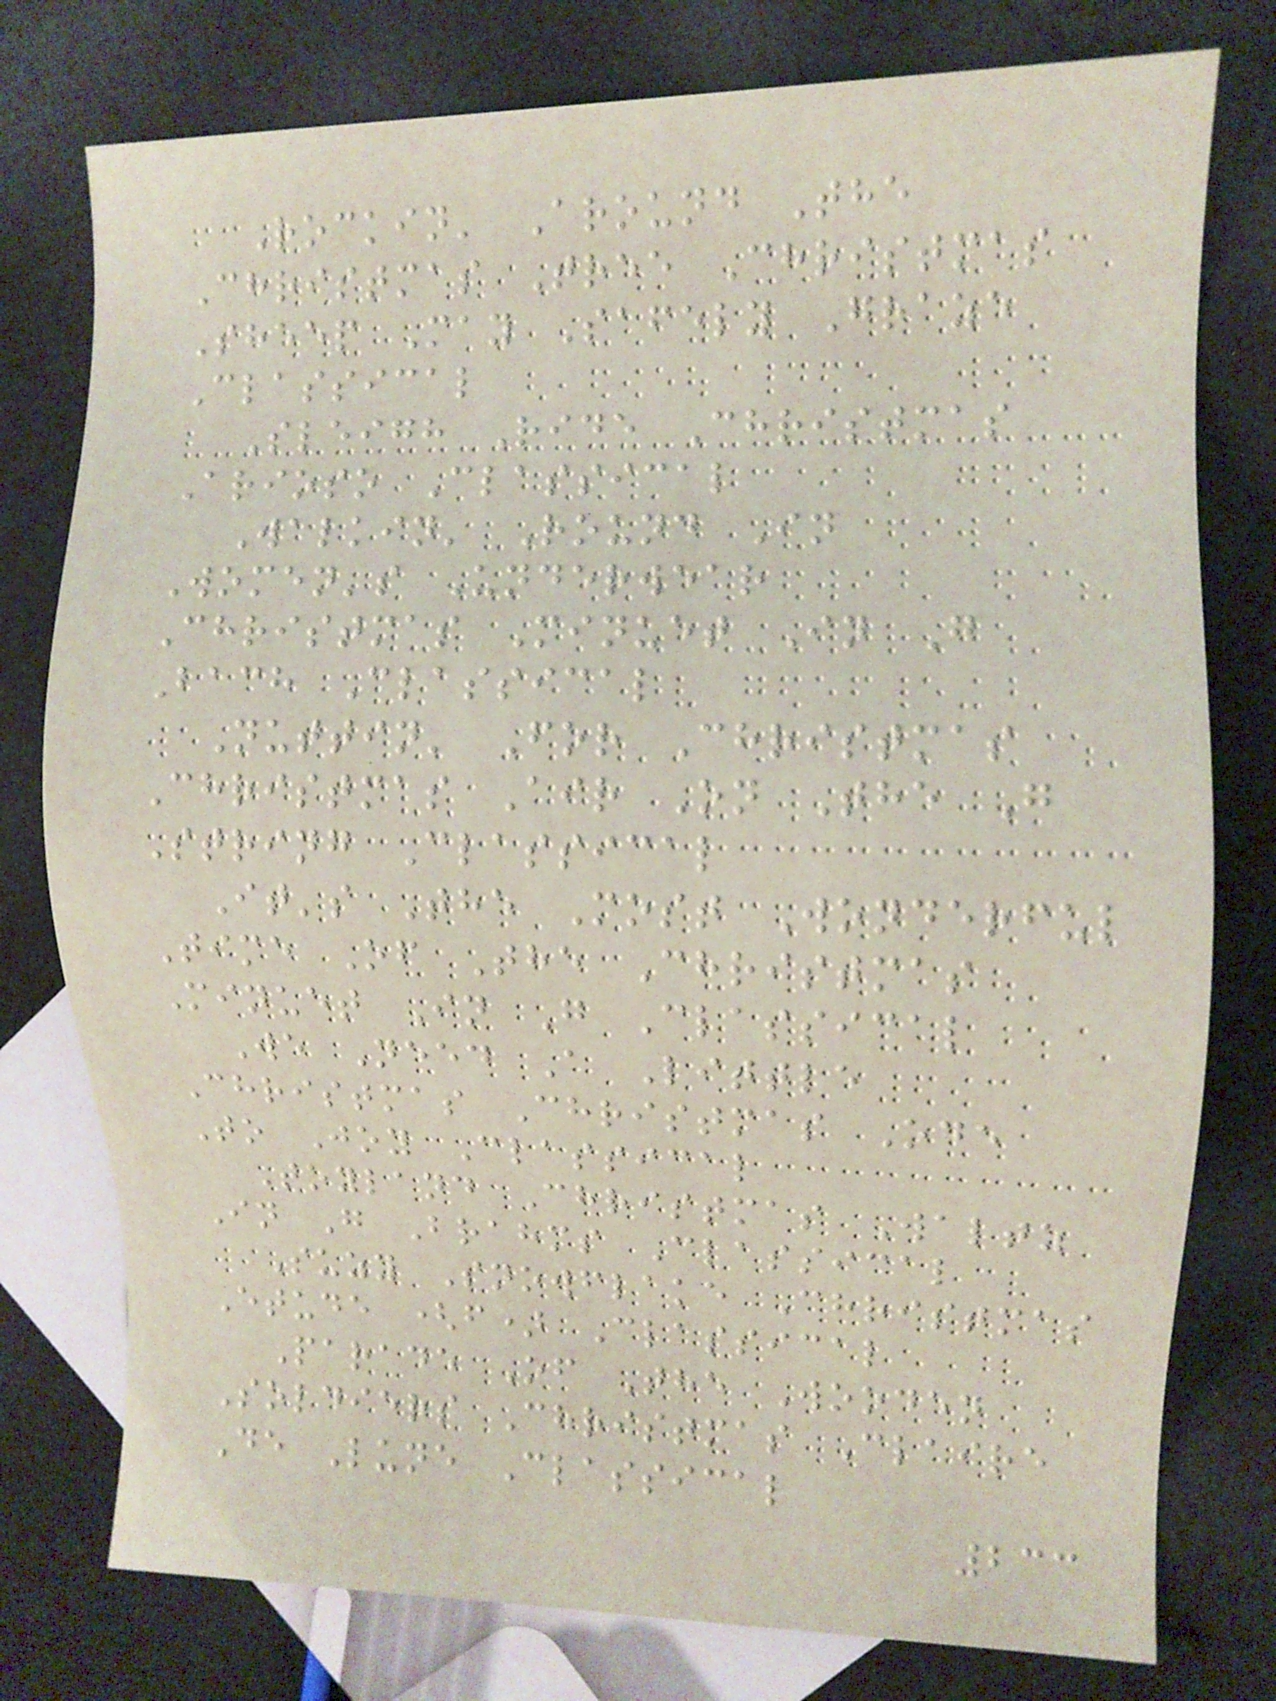Rockin' Around The
Christmas Tree Christmas
Sheep May Safely Graze
Classical
Sleigh Ride Christmas
Arioso Classical
Walkin' Round In
Women's Underwear
Christmas Minuet In G
Bach Classical
Nuttin' For Christmas
Christmas Air On The G
String Classical
It's The Most Wonderful
Time Of The Christmas
Minuet In G Classical
We Need A Little
Christmas Christmas Ode
To Joy Classical
Toyland Christmas Waltz
In G Brahms Classical
Suzy Snowflake Christmas
Etude (f) Classical
Parade Of The Wooden
Soldiers Christmas Claire
De Lune Classical
233
